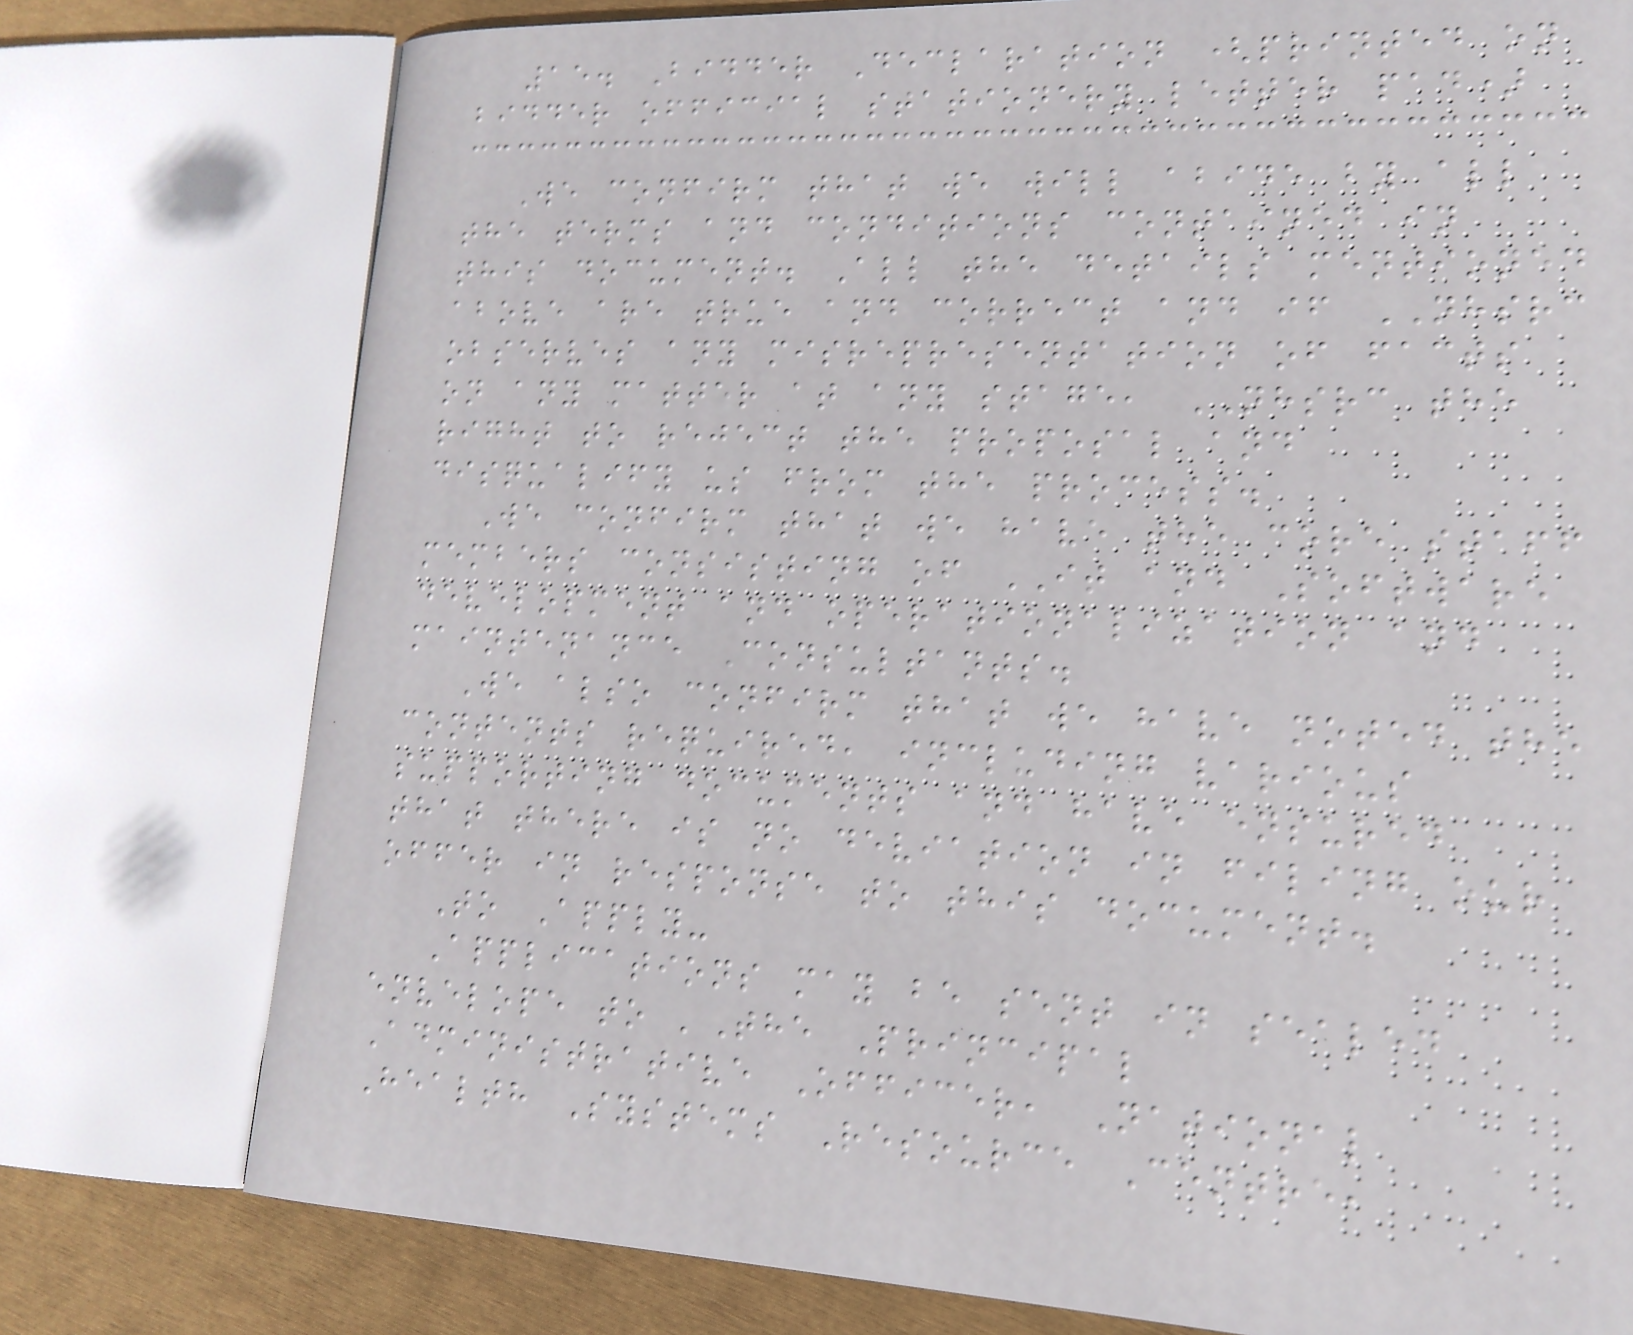15. Bidder Declaration (printed on
bidder official stationery letter pad)
We confirm that we will abide by all
the terms and conditions contained in
this document. All the details mentioned
above are true and correct and if NHSRC
observes any misrepresentation of facts
on any matter at any stage, NHSRC the
right to reject the proposal and
disqualify us from the process.
We confirm that we have the core staff
members consisting of IT and Software
development and operationalization and
maintenance Consultants.
We also confirm that we have noted the
contents required, including various
supporting documents and have ensured
that there is no deviation in filing our
offer in response to this document.
To Apply-
Applications may be sent in sealed
envelope to 'The Principal
Administrative Officer, National
Health Systems Resource Centre,
